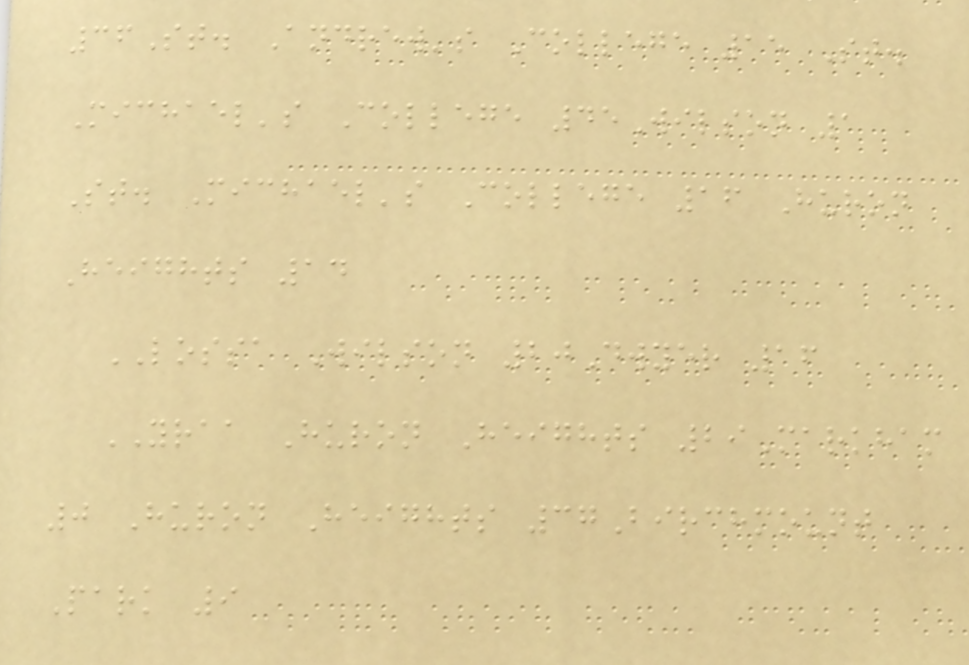36St. Andrew's College 15 St.
Michael's College 45Wilson 1
St. Michael's College 16 Huron
Heights 14
LOSSA Wilson 20Dwyer 16
YRAA Huron Heights 29Markham
0 Huron Heights 37Birchmount
Park 9
